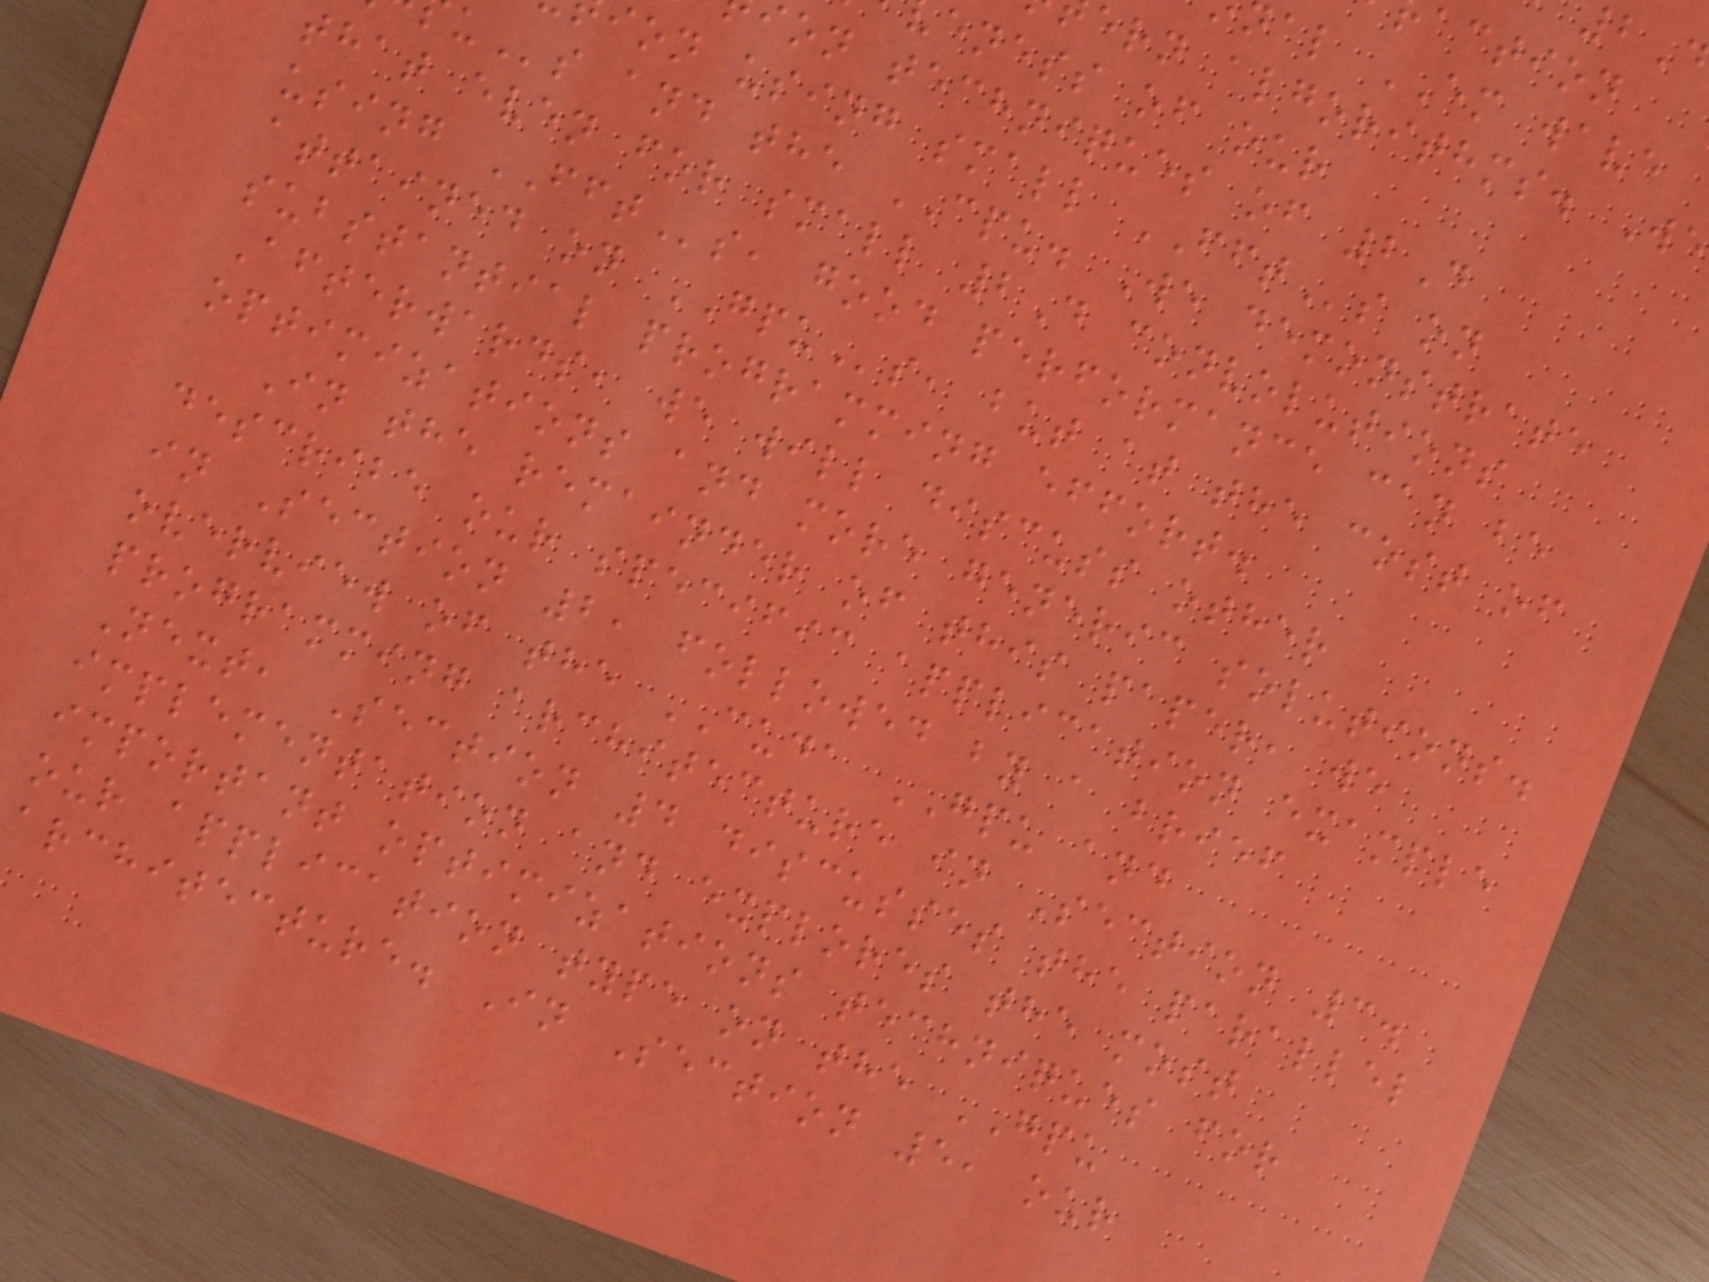al EM wave
ern algorithms. W
eness of our
on techniques of 2D
ion using small FFTs on
s and the CPU. We demonstrate
that even for small 2D convolutions
using FFTs, good performance can be
attained on GPUs, but at the cost of
substantial programming effort.
Afterwards, we will discuss other
optimizations and more generic solutions.
In the remainder of this paper, we
describe our specific application example
in Section 2, followed by a brief
overview of the CUDA GPU and
programming architecture in Section 3.
Next, Section 4 discusses the parallel
implementation and explores the most
important optimizations techniques for
our application type on the GPU
architecture. In Section 5, our
